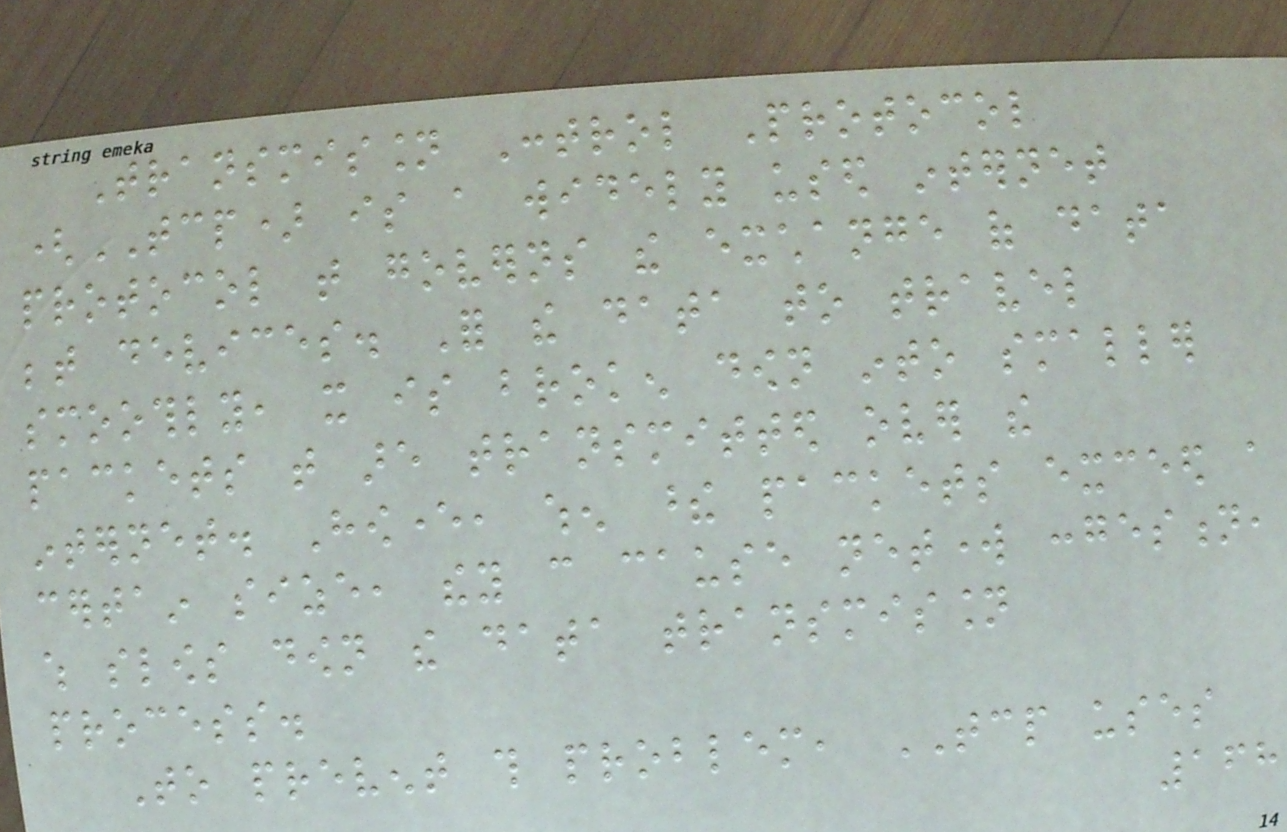Transmission Control Protocol
(TCP) is a widely used internet
protocol that governs the exchange of data
between devices. For the data to travel
smoothly, it is broken down into smaller
packets that are transmitted over the
internet. However, when these packets exceed a
certain size, they can cause network congestion,
which slows down the data transmission
process.
To prevent this problem, TCP uses
168
